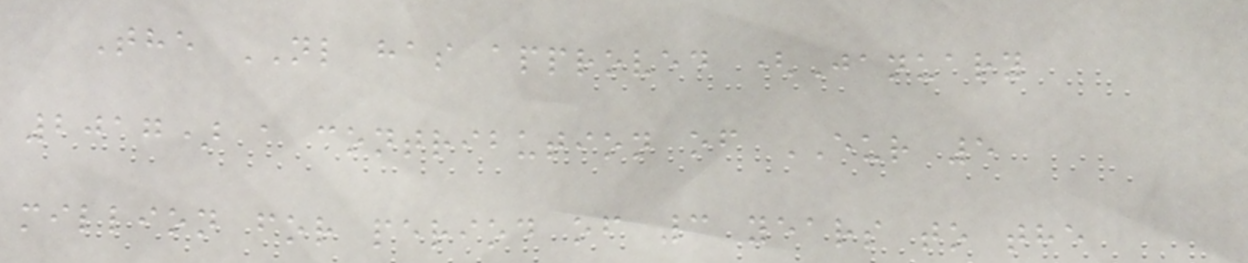The NL has approved (January
2017) a contribution of EUR 5
million for period of 3 years to the
